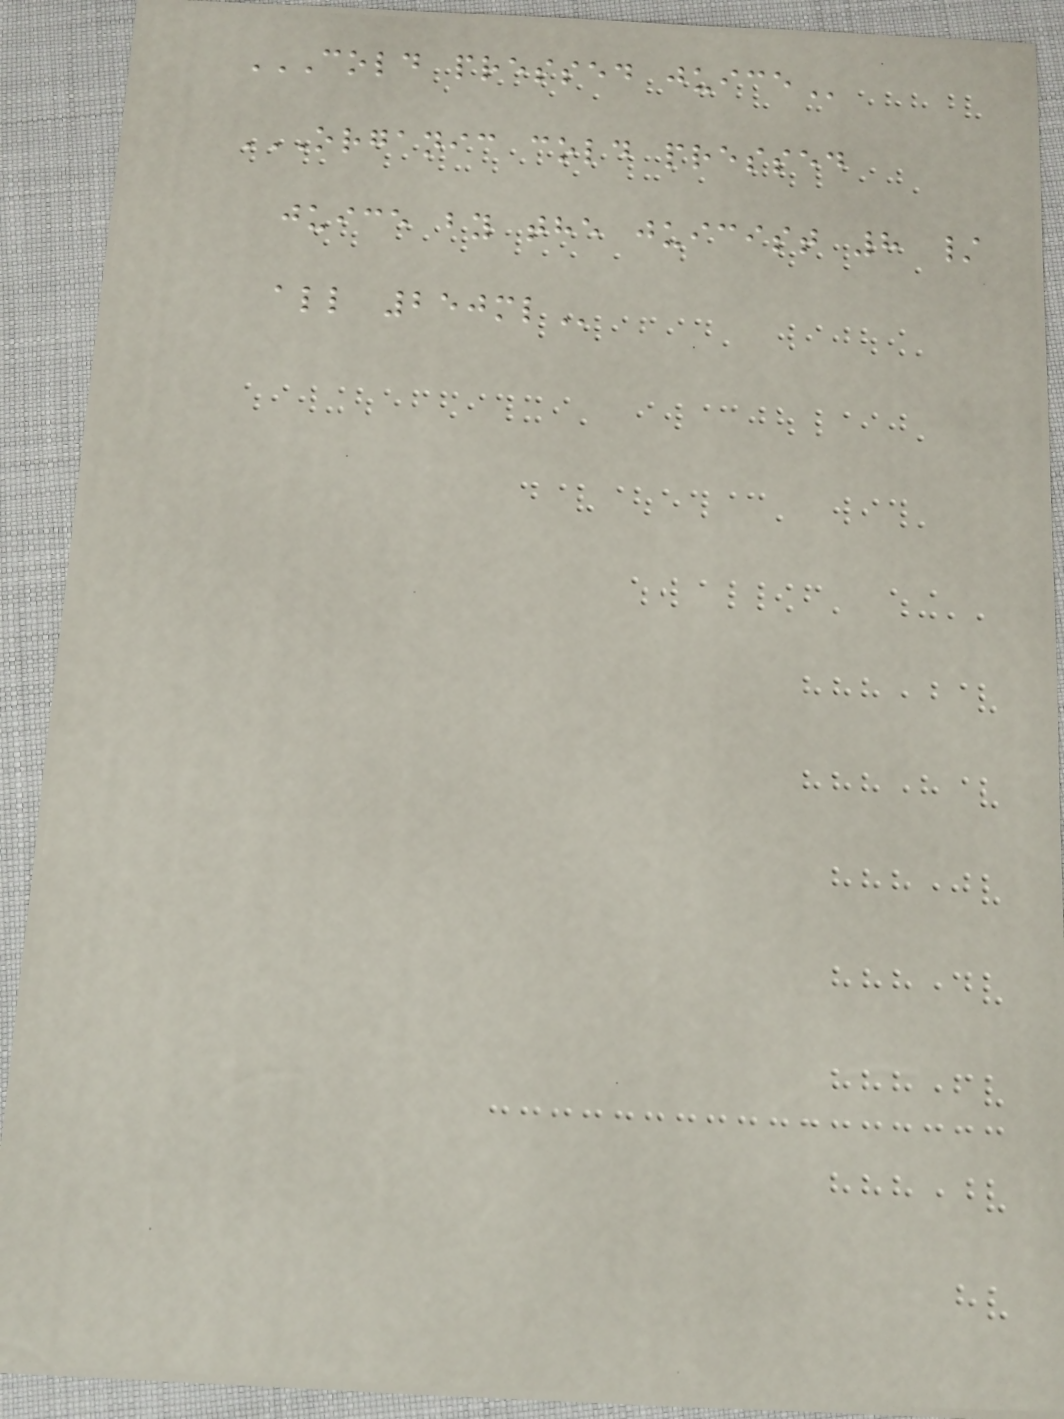COLD PRESSED JUICE
ORGANIC COLD PRESSED
JUICE BY THE JUICIST 8 /
ALL 250ML
